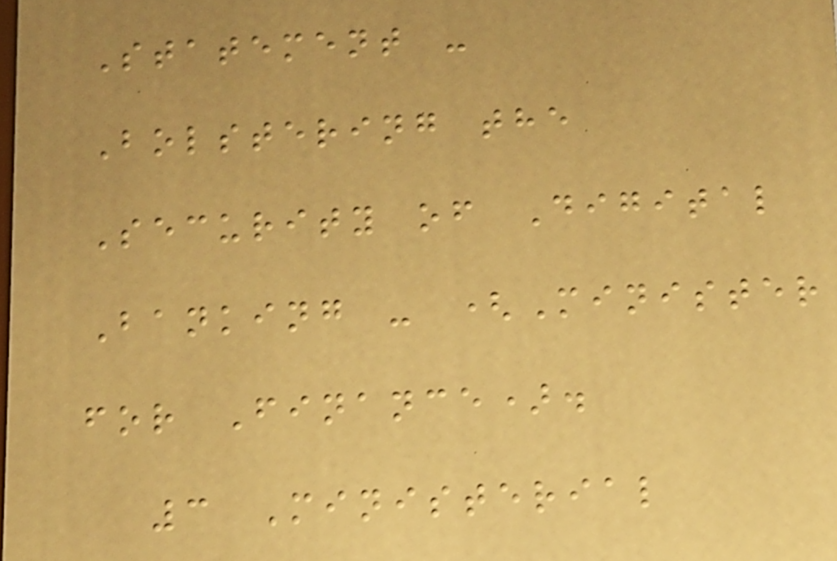Statement -
Bolstering the
Security of Digital
Banking - (Minister
for Finance).
3 Ministerial
